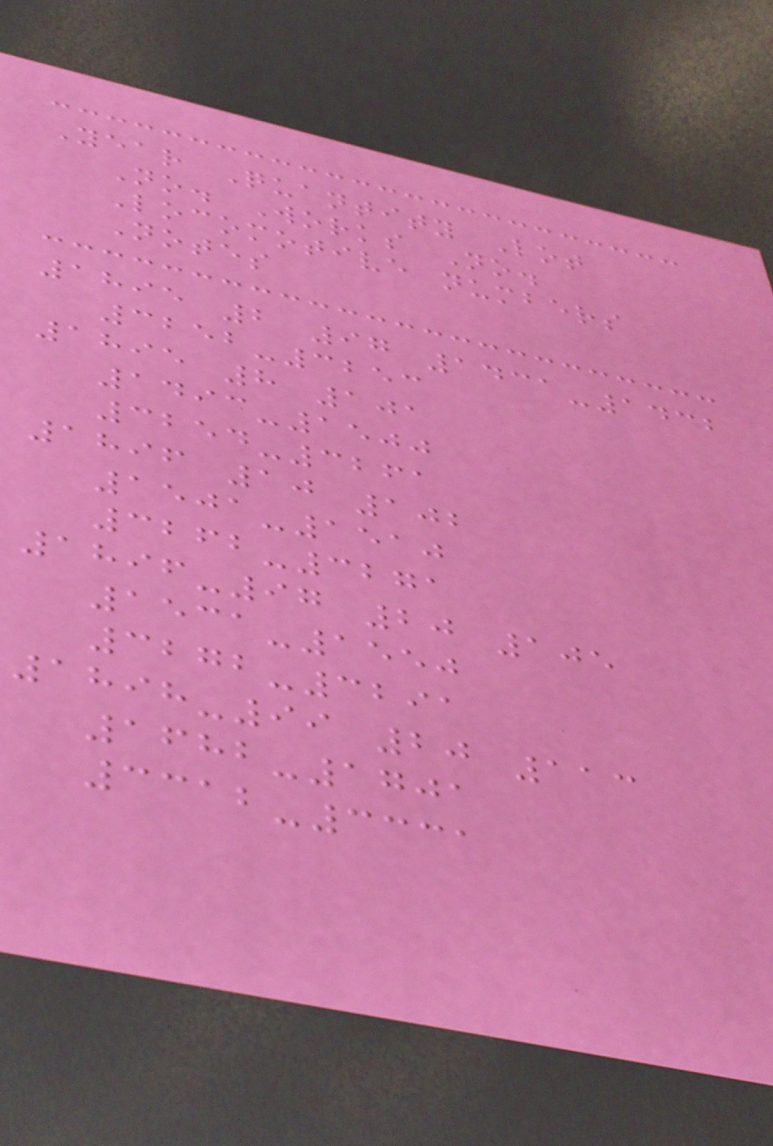Year Quantity Lot
No. Works No.
Locomotive numbers
Notes
1895 2 97 1431-1432
3252-3253
1895 8 101
1493-1500
3254-3261
1896 10 102
1501-1510
3262-3271
1896-97 20 105
1531-1550
3272-3291
1898-99 20 113
1682-1701
3312-3331
